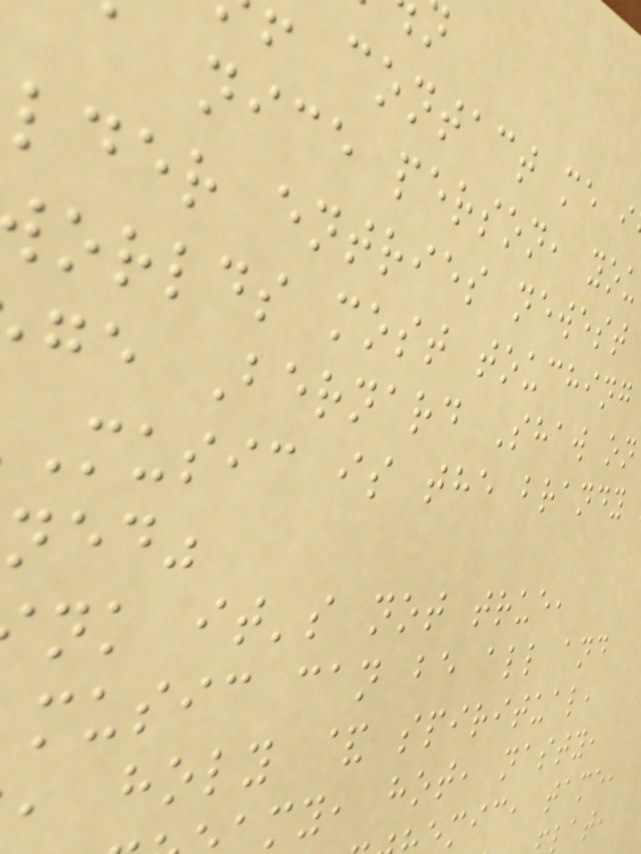contact me i
a nice person, you
lder entries newest
orlds most touching
ge Bernard Shaw on
Music is the brandy
ned"
nk it's not true,
music can be all and
, holy & spiritual,
my, hot, nasty,
mic, tame,
